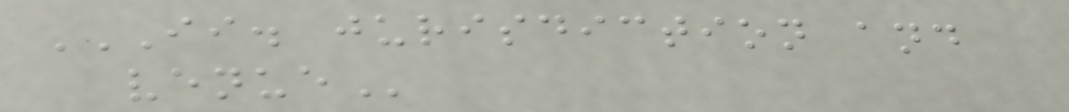II. JURISDICTION AND
VENUE
